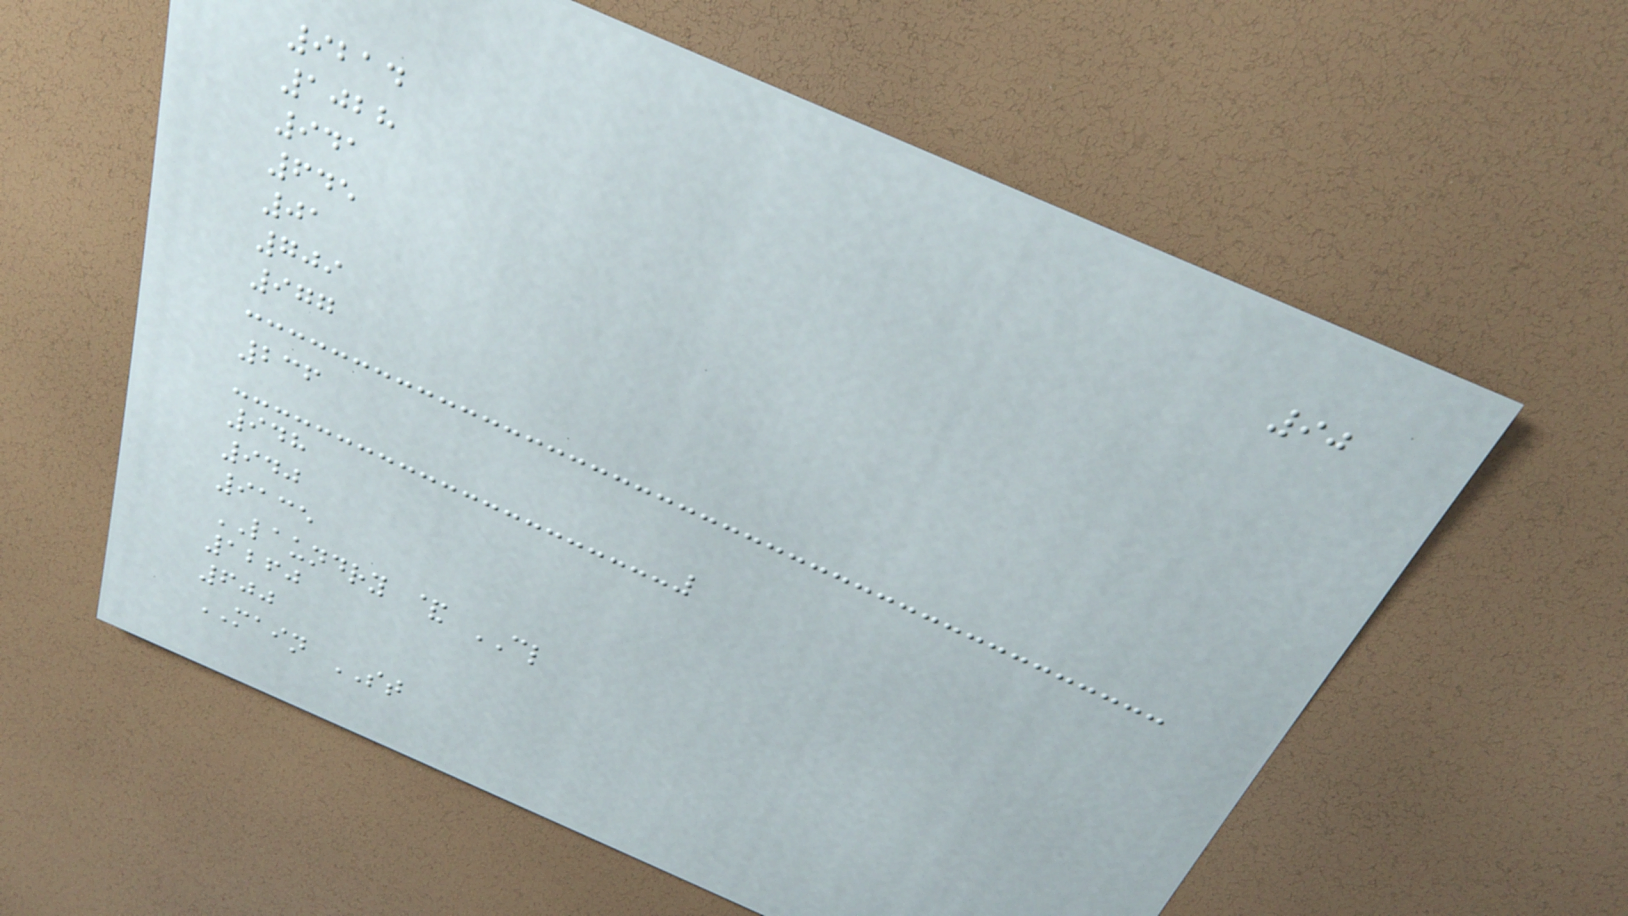90
9214
1028
941
645
01
709
977
236
948
940
9135
LAUNDRY & CL
1260
600
MAIN ST
